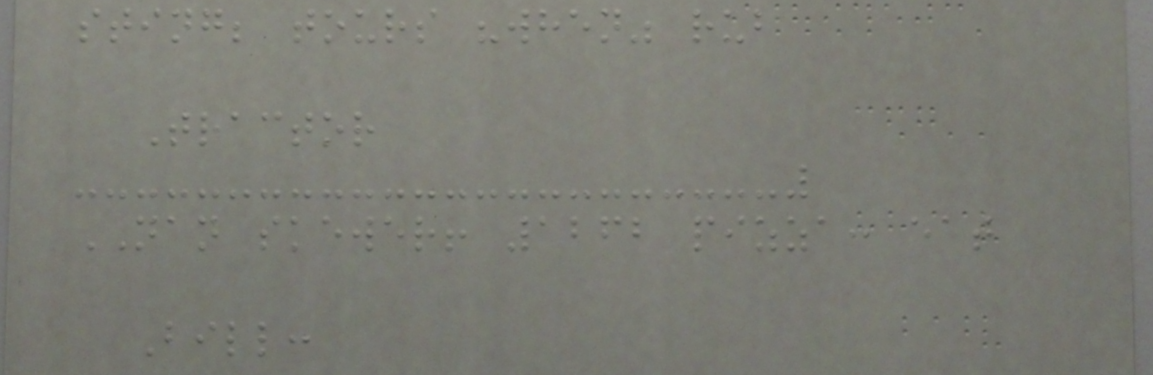sting; tours "when" rub
Tractor
NAN skewer! 1262 pizza: eat
Bill:
